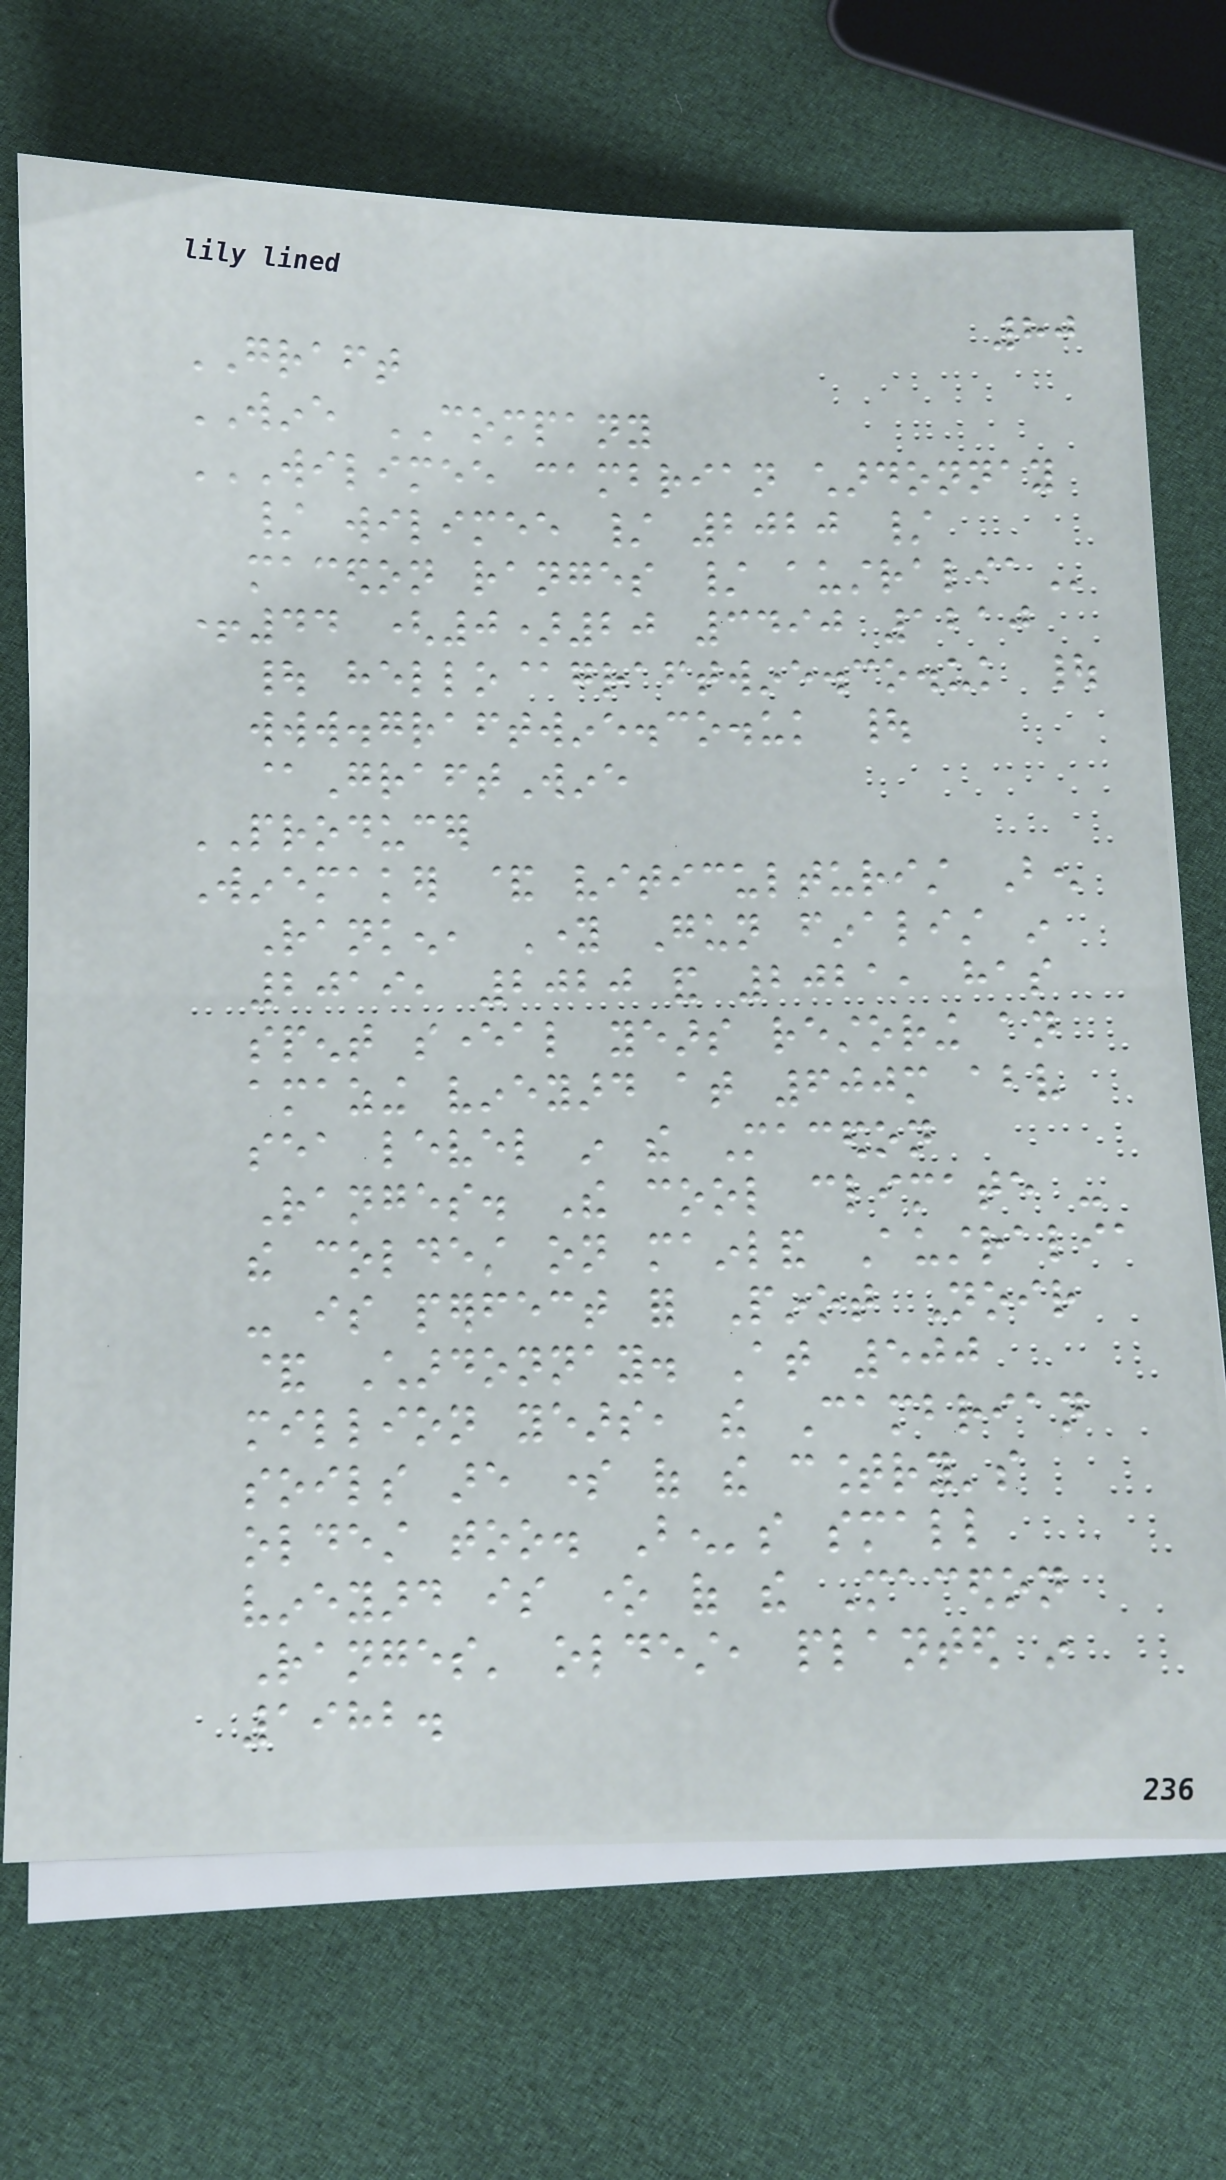80
GRAFT
WINE COMPANY
WILIMEE CAMBRIAN CHARDONNAY
/ WILIMEE / 2020 /
MACEDON RANGES / AUSTRALIA
+44 (0)20 3490 1210
| hello@graftwine.co.uk |
www.graftwine.co.uk |
@GraftWine
PRODUCER
Winemaker & viticulturist Ben
Ranken, Young Gun finalist in
2019, 2020 and 2021, has
spent several years restoring an
amazing vineyard at 600m above
sea level in the Macedon
Ranges. The cool climate -
the coldest on mainland Australia
- is perfect for Pinot Noir
& Chardonnay. At 500
million years, the Cambrian
soils are some of the country's
oldest too. Ben's small
vineyard is one of the Macedon
Ranges' oldest, planted in
1982.
